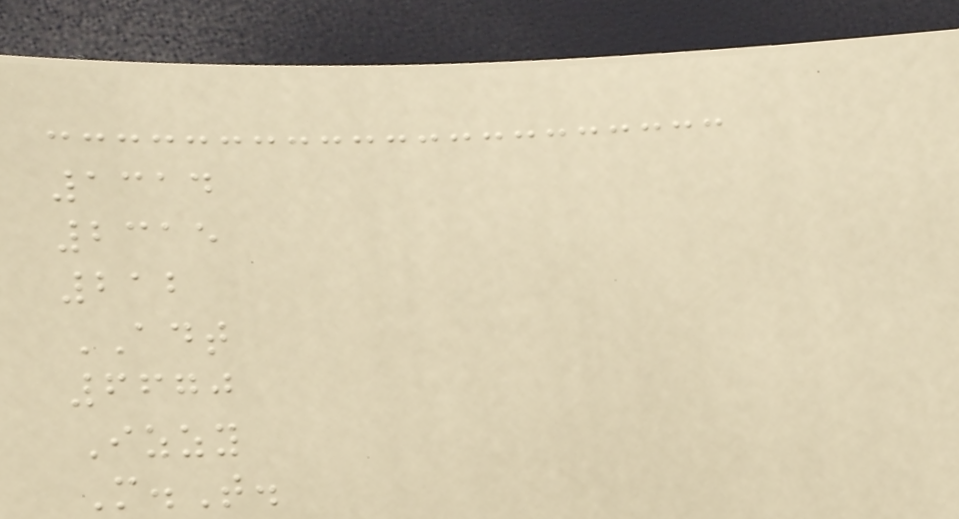1314
2315
212
ADT
6670
Izzy
M.T.
